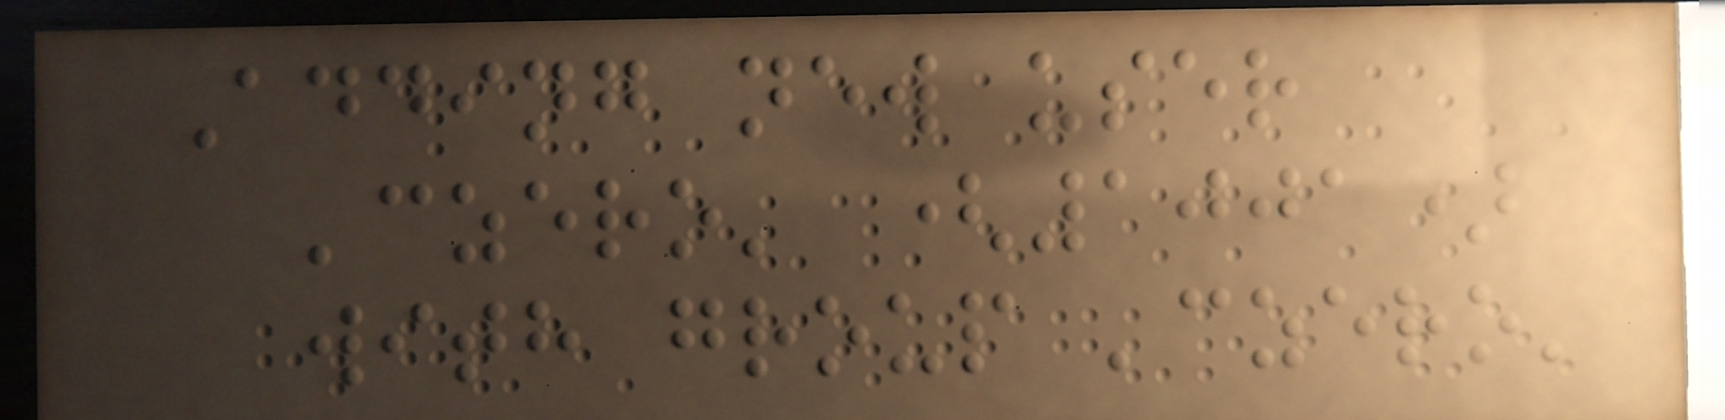Adding new user
'czero' (1001)
with group 'czero'
